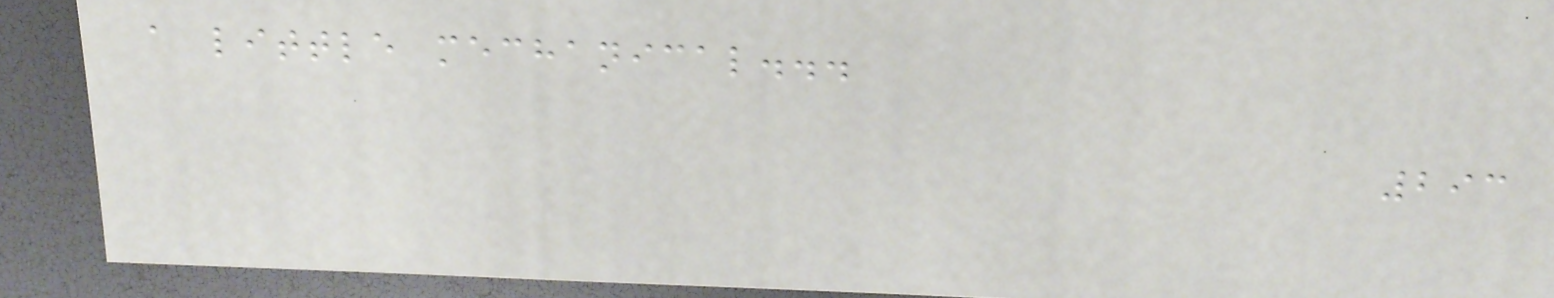a little mechanical...
293
